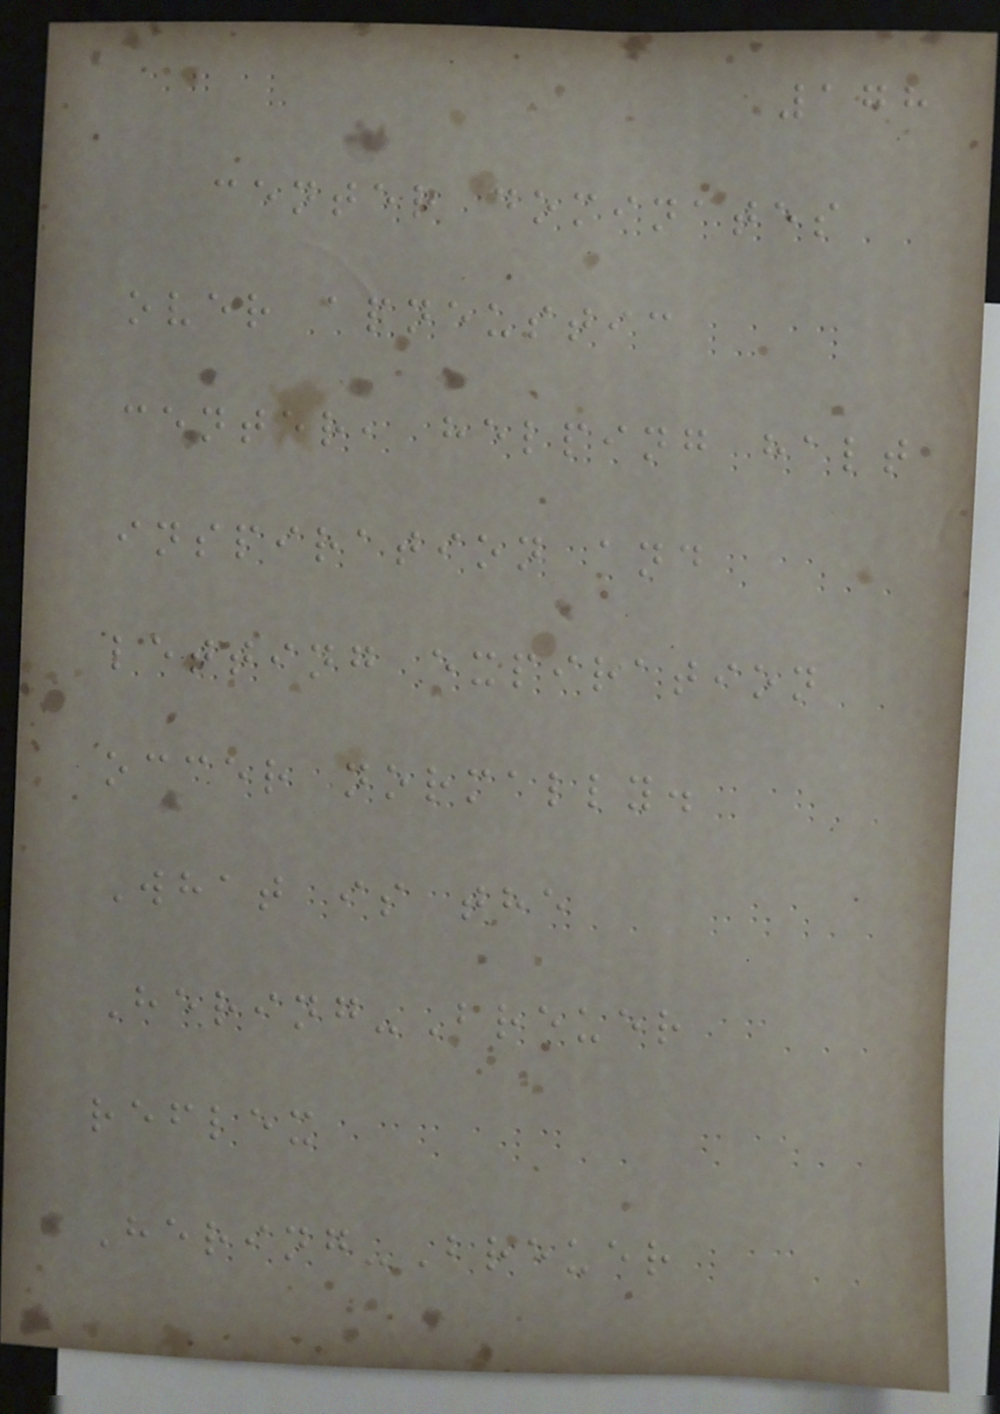178
center dominates
over apneustic
center, helping halt
inspiration and
letting expiration
occer normally.
What is the
Hering-Breuer
reflex
Hering-Breuer
